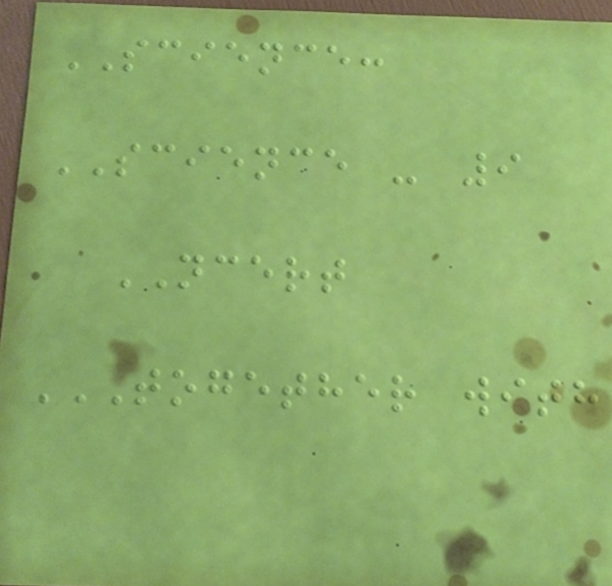SCIENCE:
SCIENCE - 9
NCERT
TOGETHER WITH
